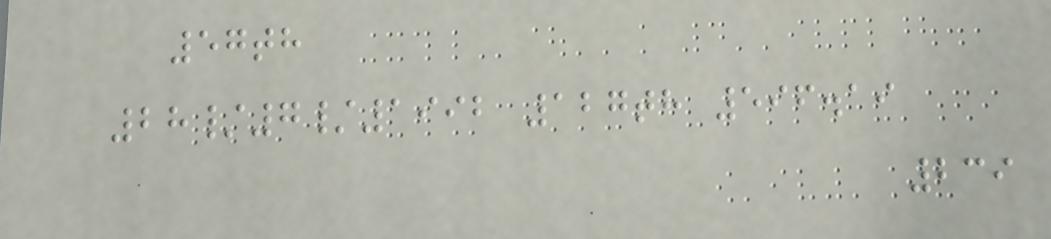57th
28/7/1992 127th 596.19
239
